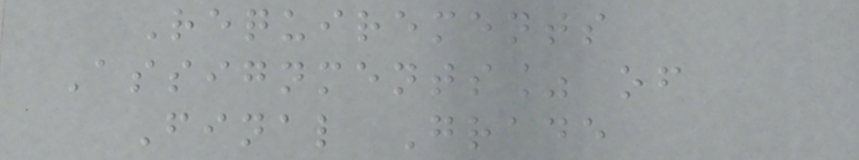Requirements
Assignments% of
Final Grade
